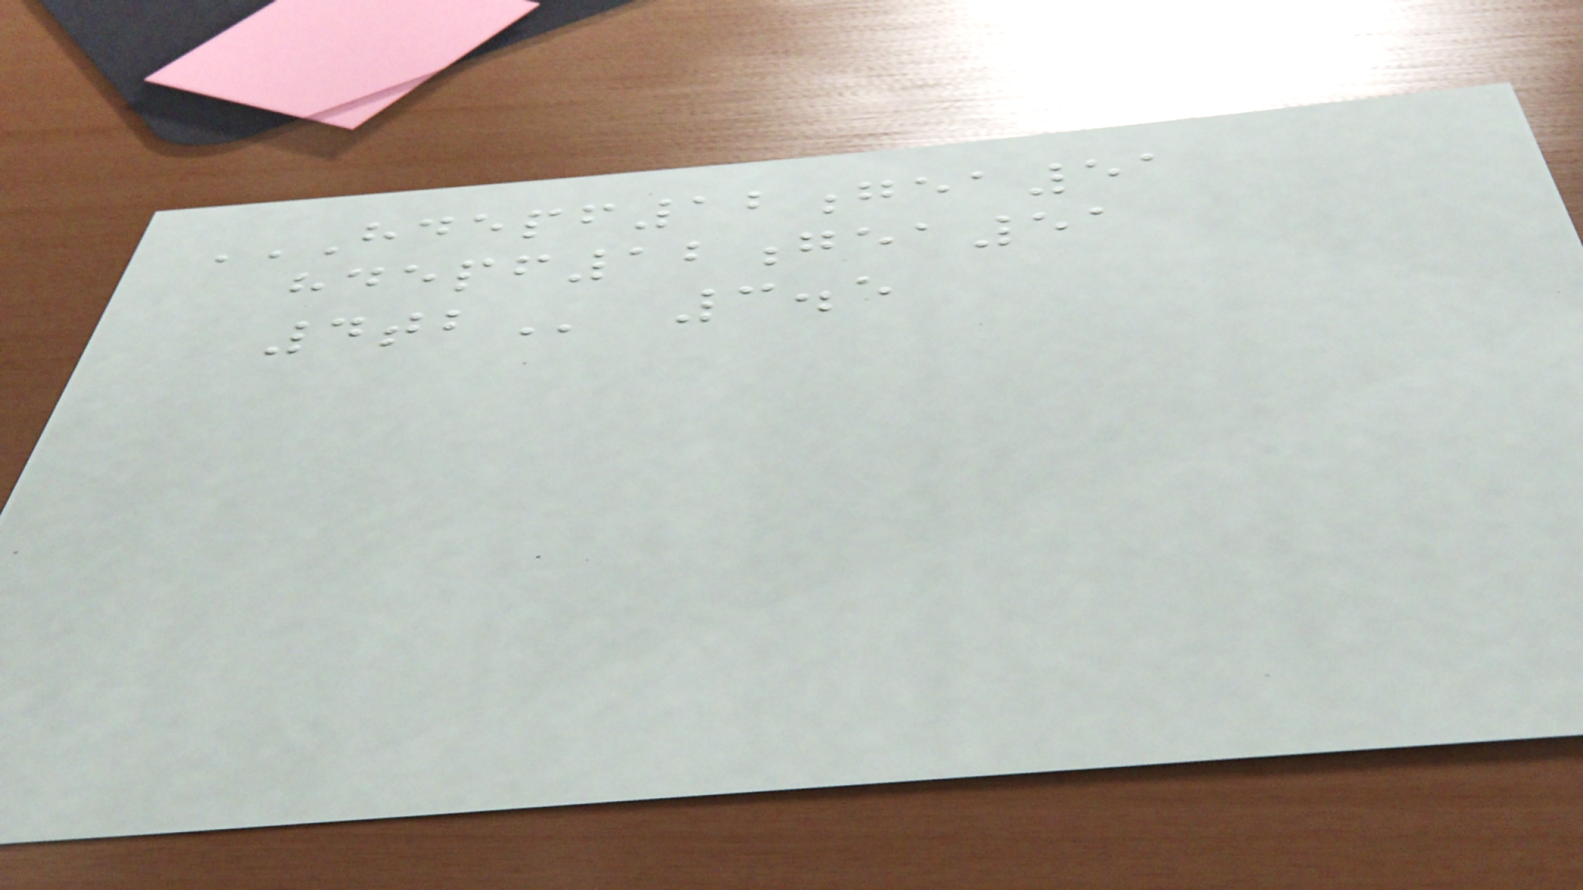HDEPF12GEA51
HDEPF12GEA51
4TB 3.5
